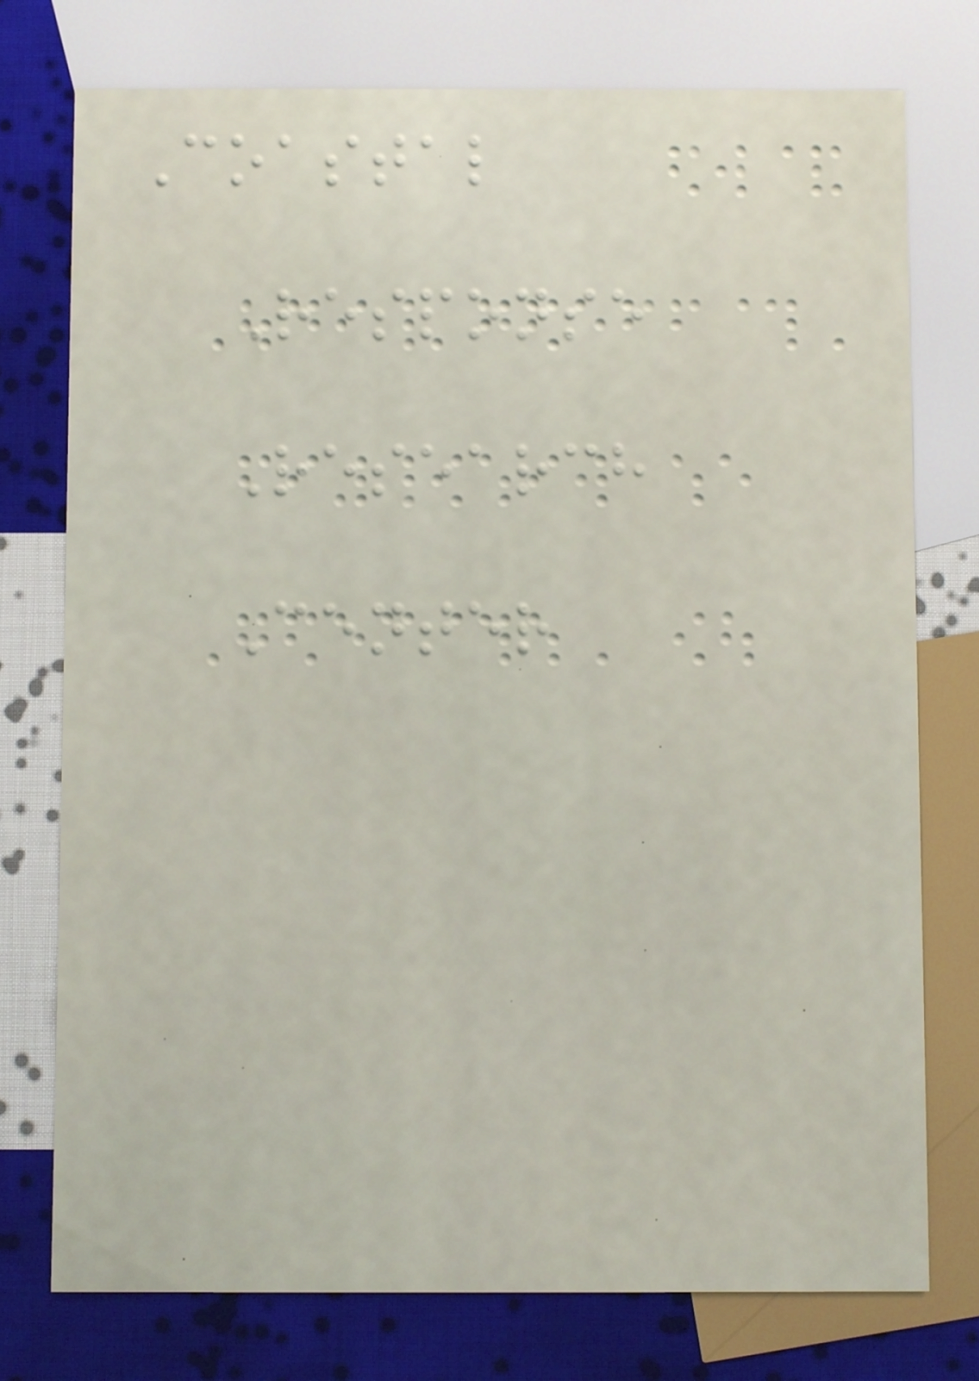Coastal
Response
Research
Center
